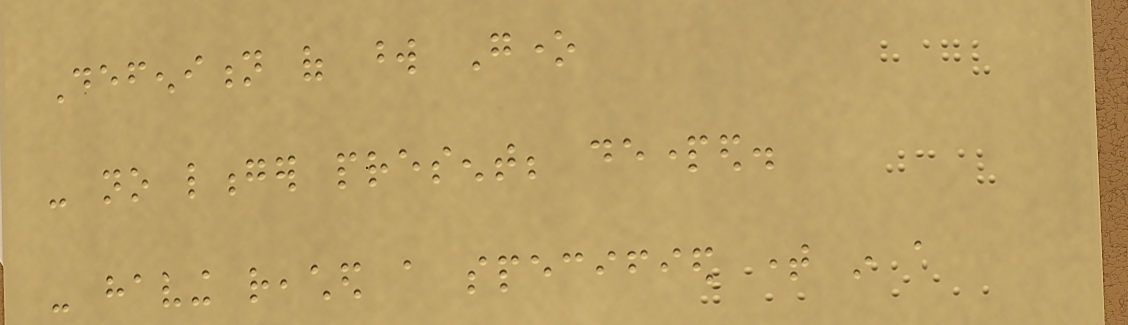Defenition of word Gone
- no longer present; departed.
- having reached a specified time in a
